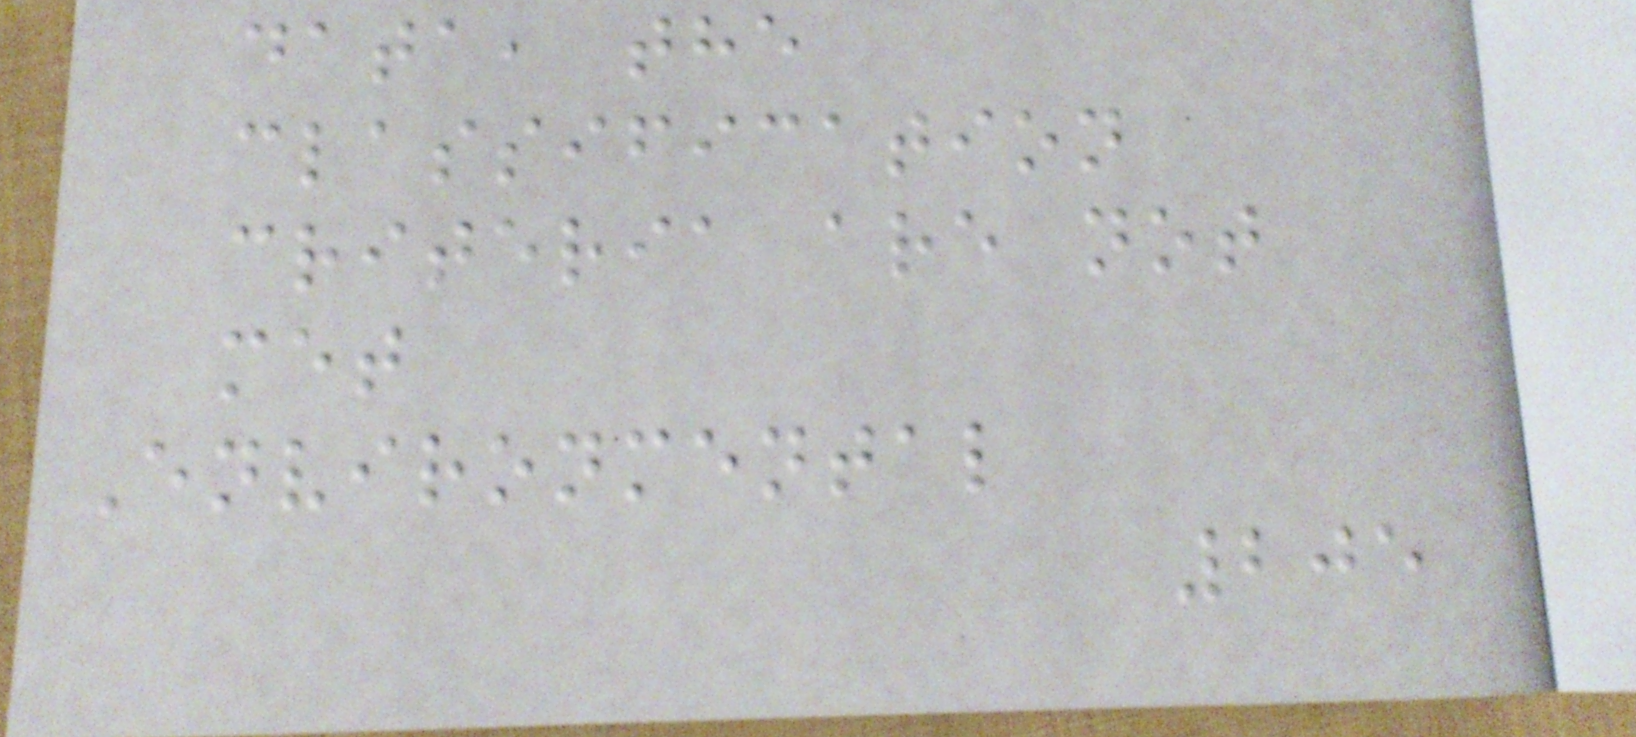data, the
classification
criteria are not
met
Environmental
205
